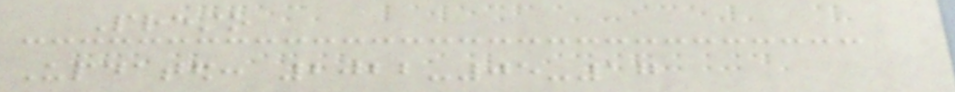Presto
Updated: 2022-05-17
